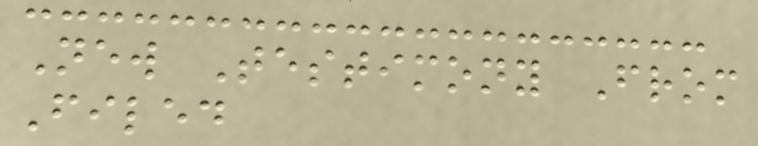New Testimony From
Filed
